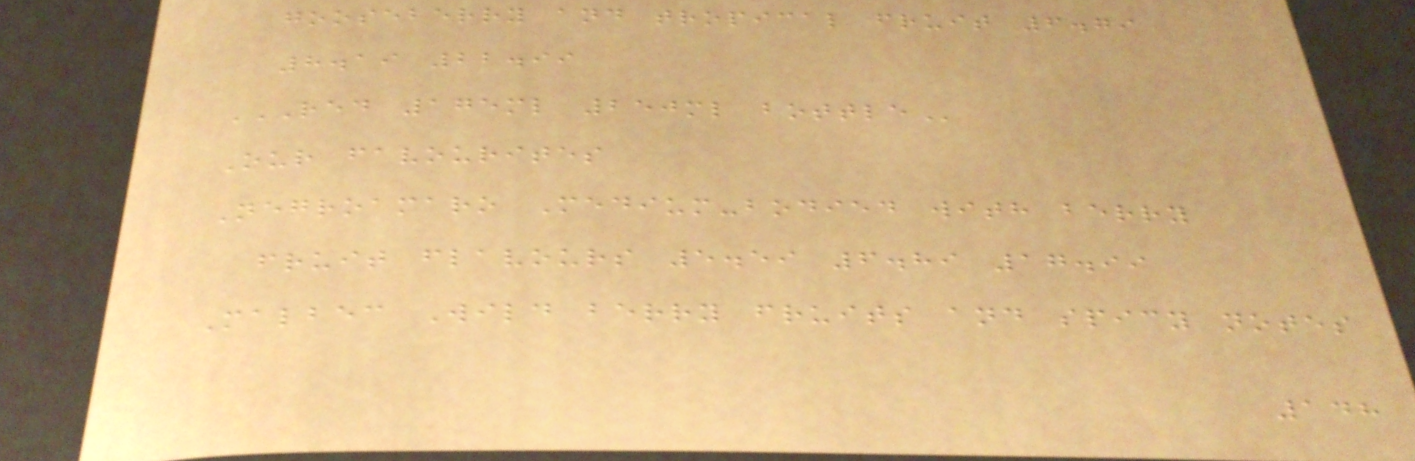gooseberry and tropical fruit 6.79
8.19 22.99
RED 175ML 250ML BOTTLE
Our favourites
Negroamaro Medium-bodied with berry
fruit flavours 5.59 6.89 17.99
Malbec Wild berry fruits and spicy notes
148
